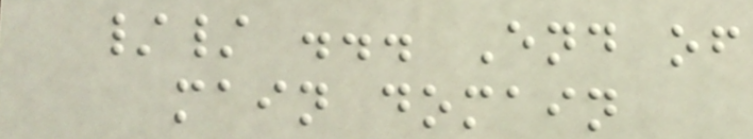// ... End of
main domain
